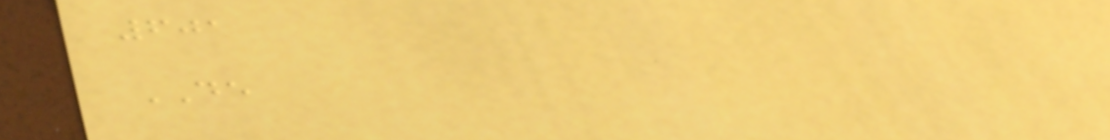601
DE
